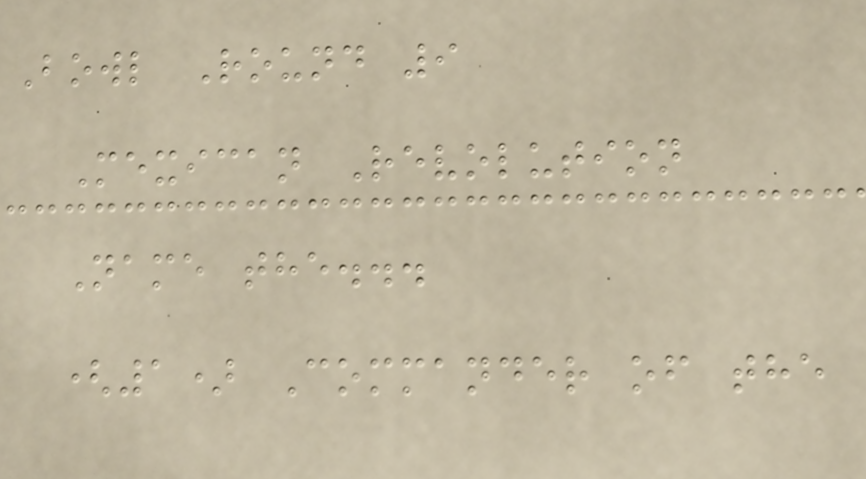Bowl Round 9
Mexican Revolution
Name the...
(1) Commander of the
